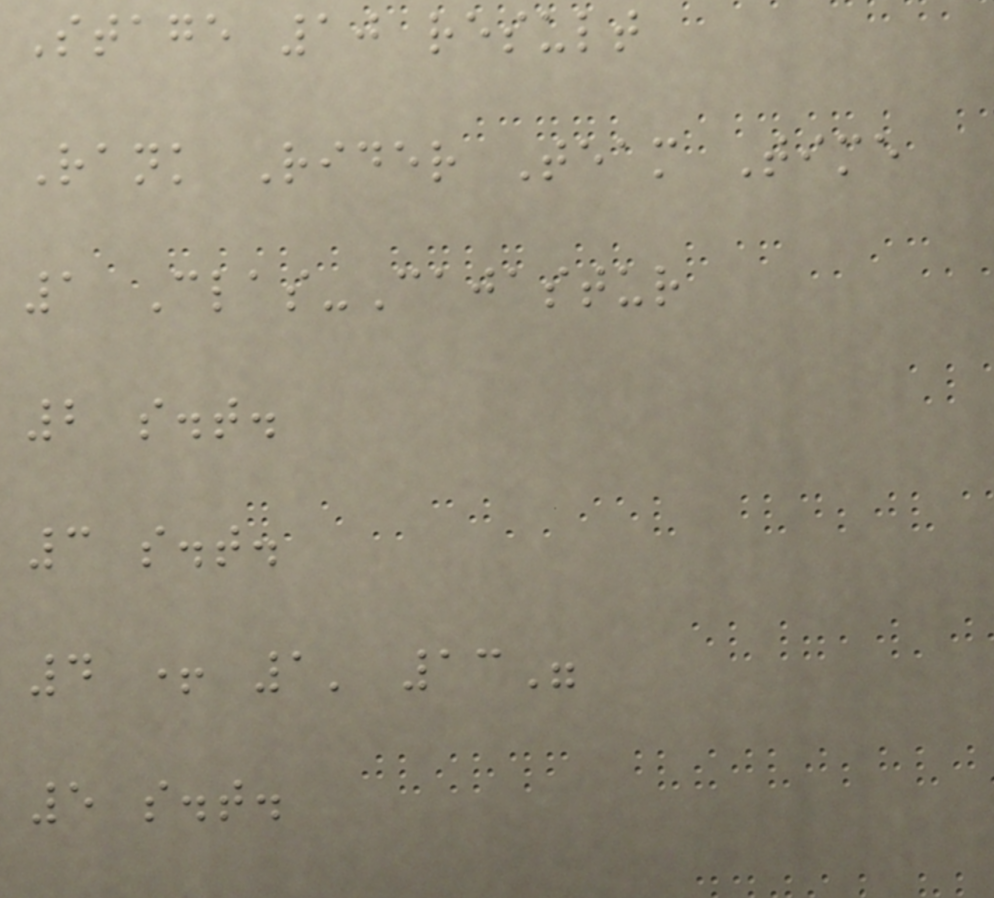Stage 10 result
Rank Rider Team Time
1 Clas-Cajastur
2 s.t.
3 s.t.
4 + 1' 13"
5 s.t.
